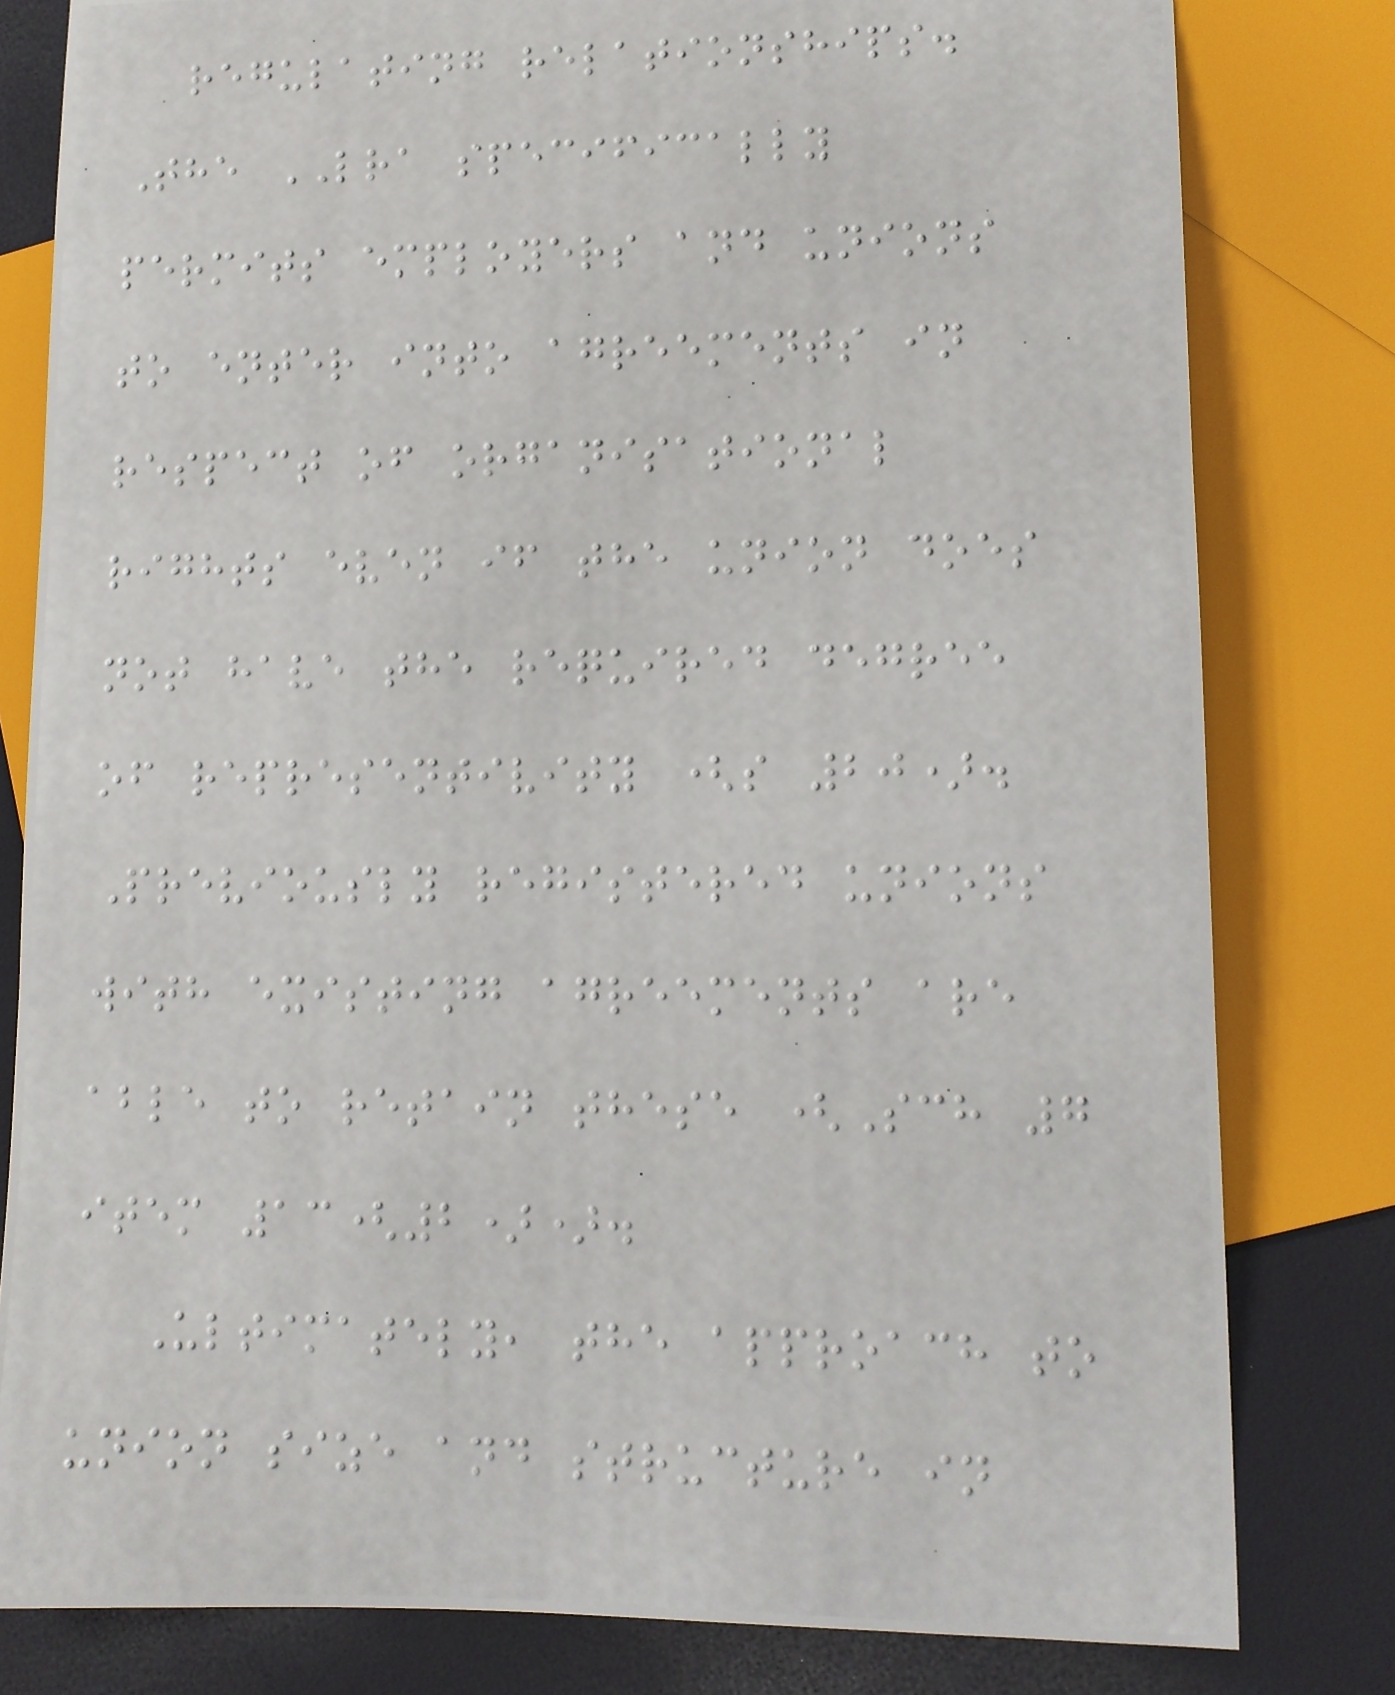regulating relationships.
The LRA specifically
permits employers and unions
to enter into agreements in
respect of organisational
rights even if the union does
not have the required degree
of representivity (s 20).
Previously registered unions
with existing agreements are
able to retain these (Sch 7
item 13(2)).
Ultimately, the approach to
union size and structure in
